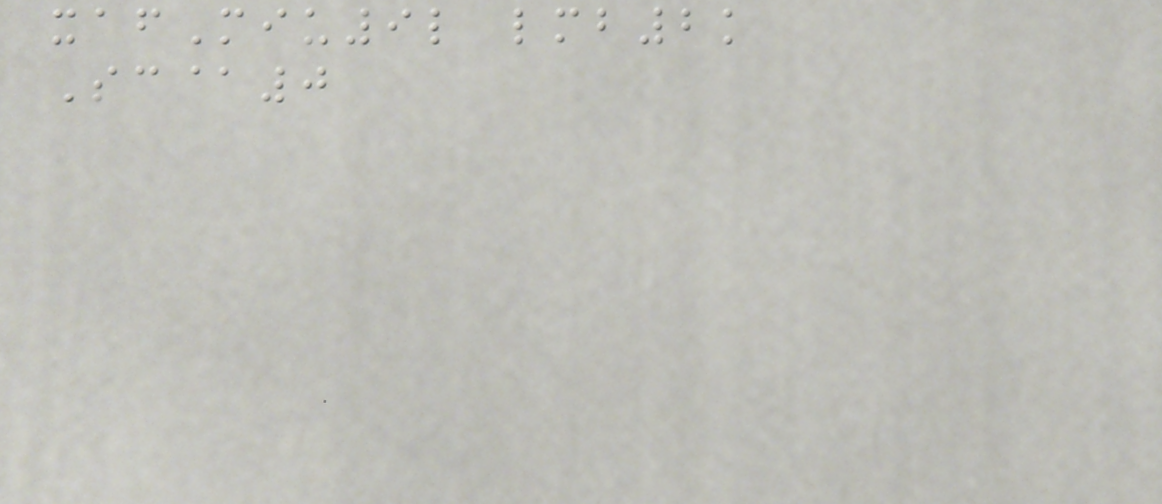xafMiu9l lmb2k
Sc@0
